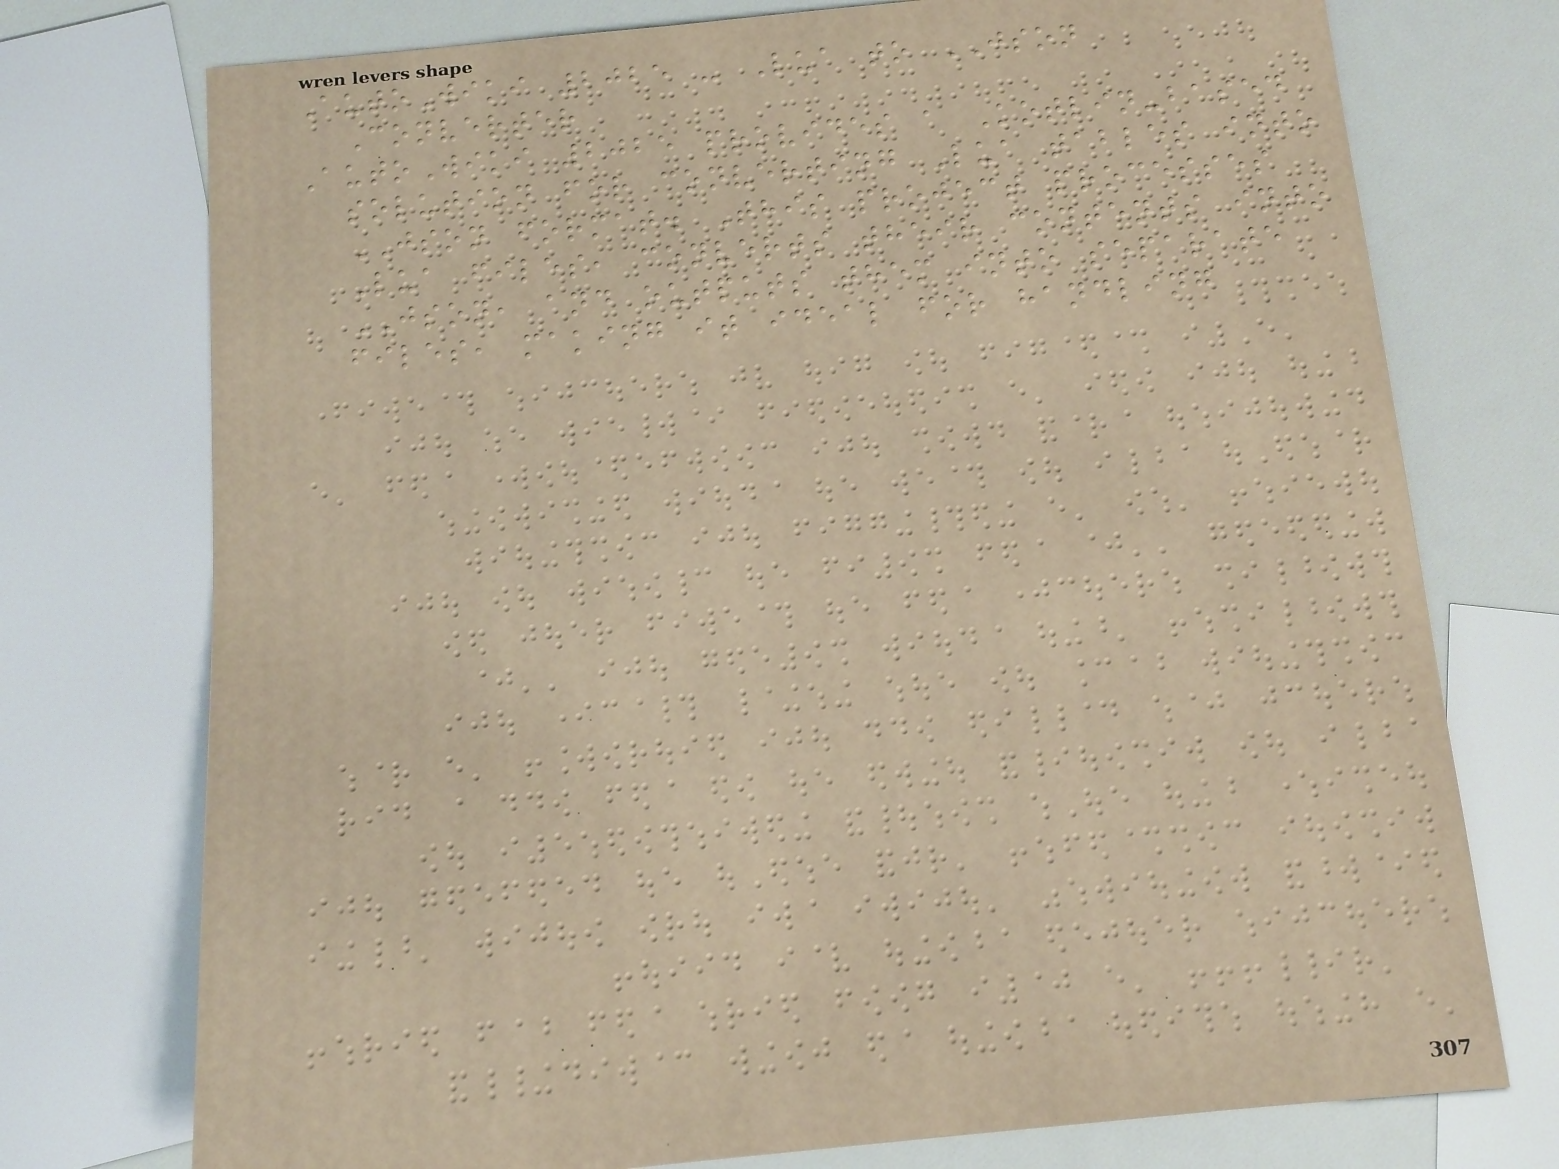AutoWiki 2025 - Lua to JSON
Converter
AutoWiki 2025 provides a Kotlin-based
solution for converting Lua tables into
JSON format. This project processes
Lua files, converts their contents into
JSON, and outputs them into separate
files, making it ideal for handling
